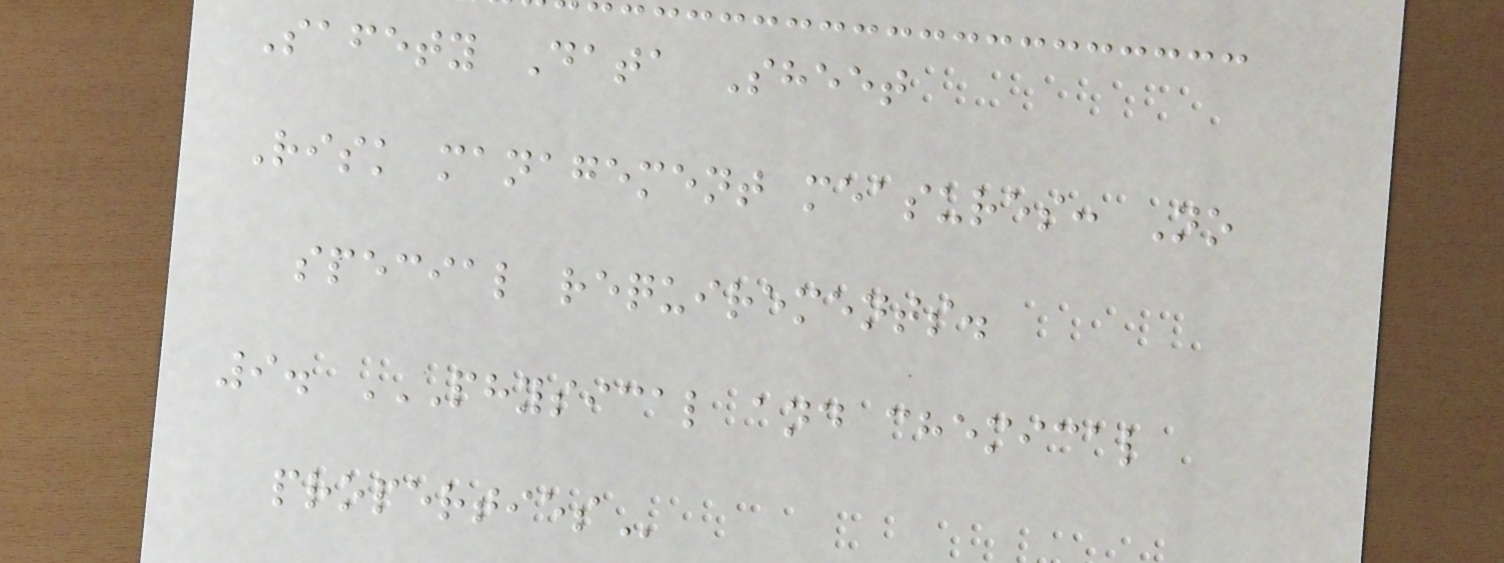Safety Data Sheet
Risk management measures: No
special requirements.
9. PHYSICAL AND CHEMICAL
PROPERTIES
